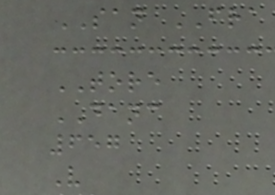SAN FRA
TORE
DANC
657
V
